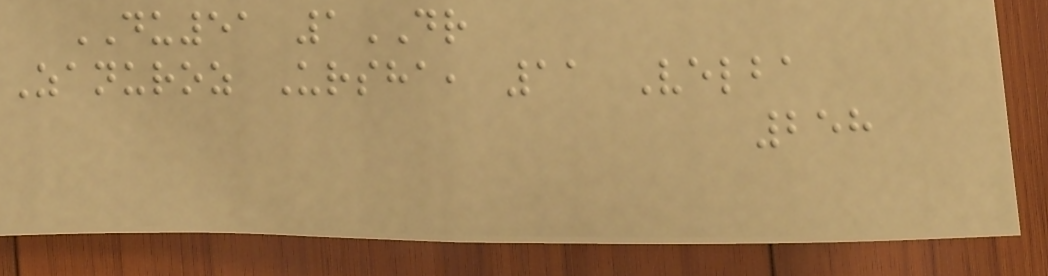DU51 1DR
Zanuroz Ursha, 11 Velba
258
